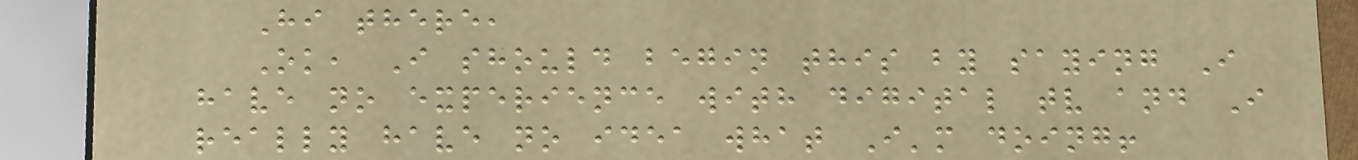Hi there,
Ok, I should begin this by saying I
have no experience with digital tv and I
really have no idea what I'm doing!
